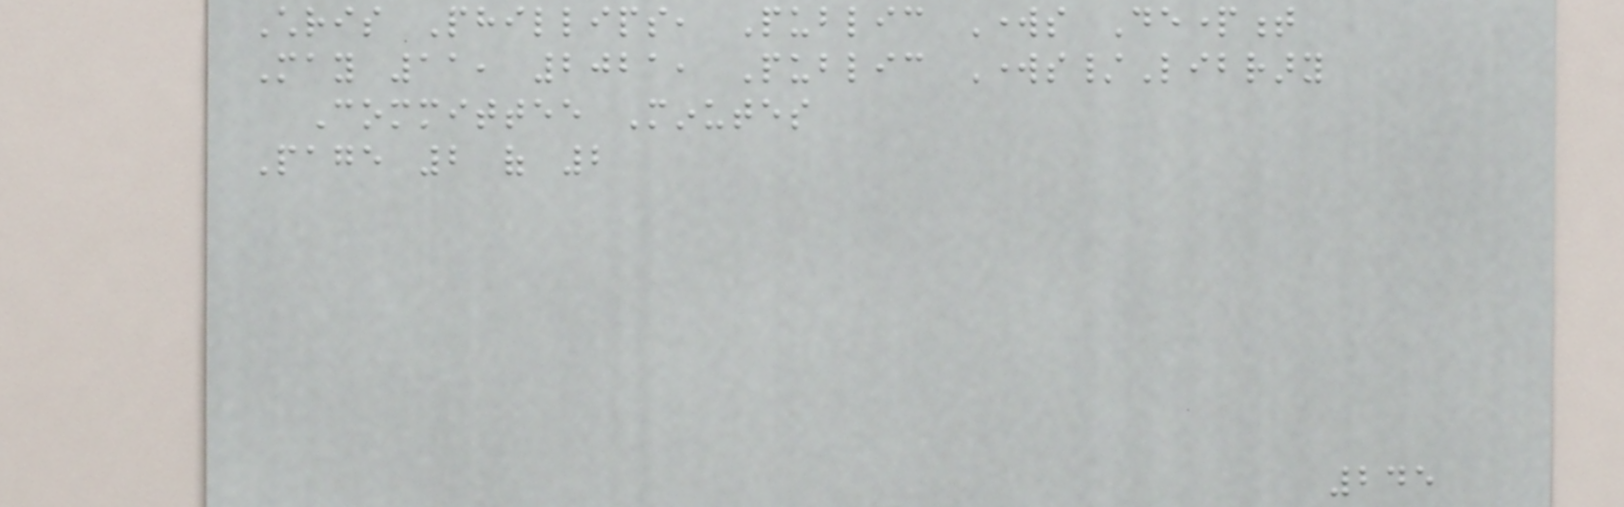Chris Phillips, Public Works Department
May 11, 2021, Public Works/Library
Committee Minutes
Page 2 of 2
245
